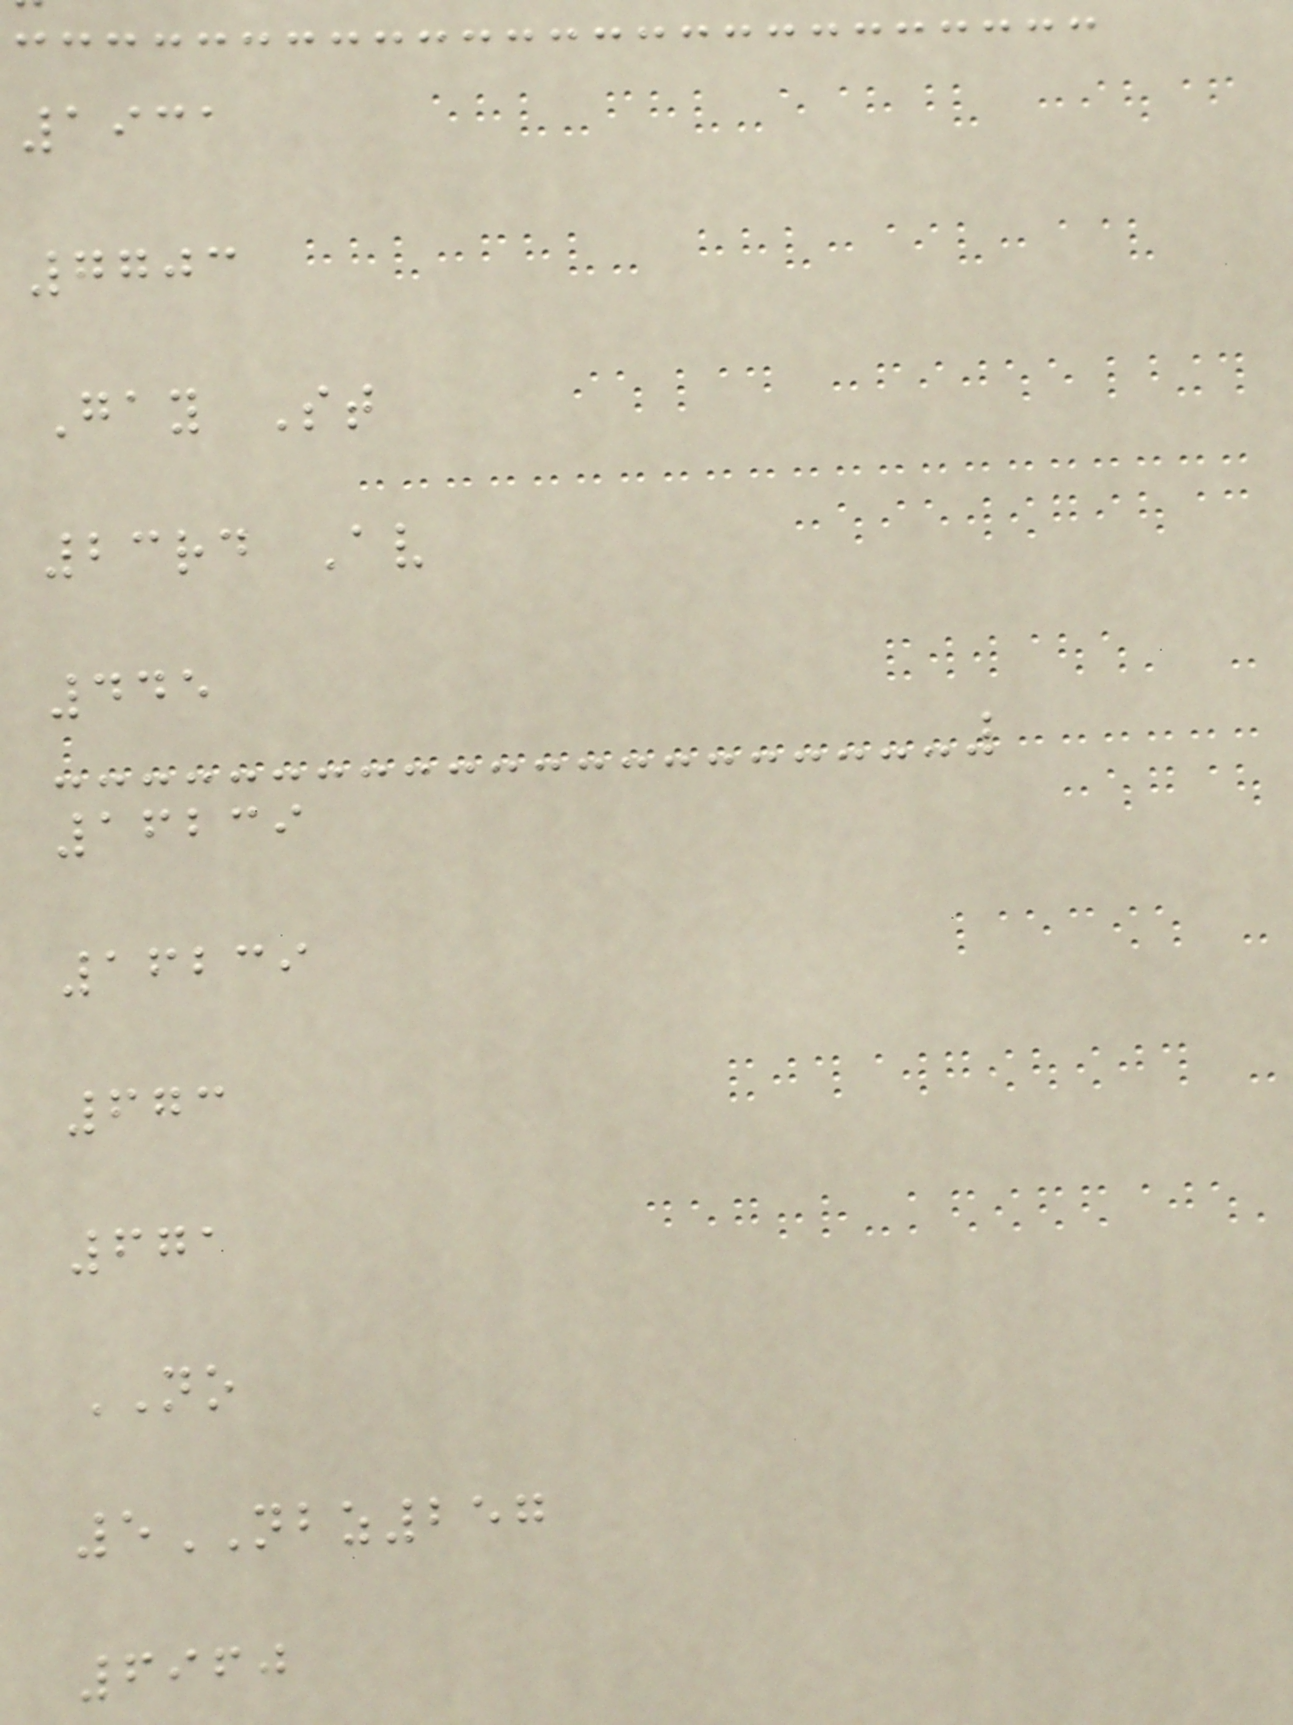1931
7703
Gay St
23rd Av
445
16239
16239
673
671
NO
5NBZ257
6960
